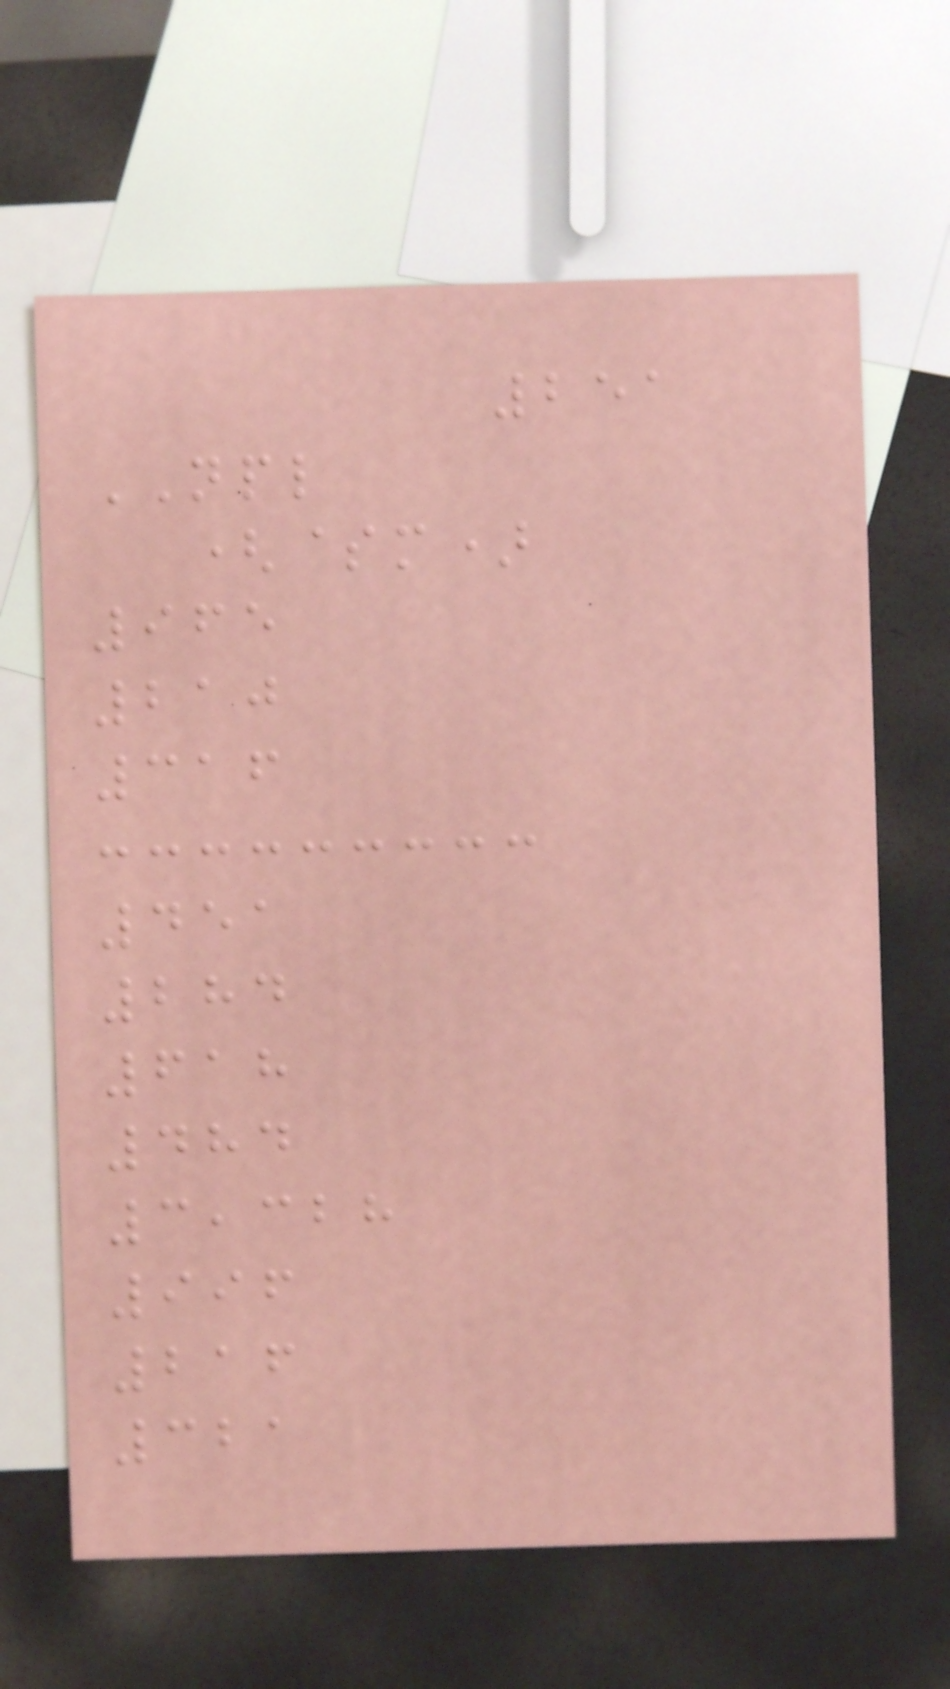251
NPL
($m)
965
210
316
451
284
618
484
3,328
996
216
321
